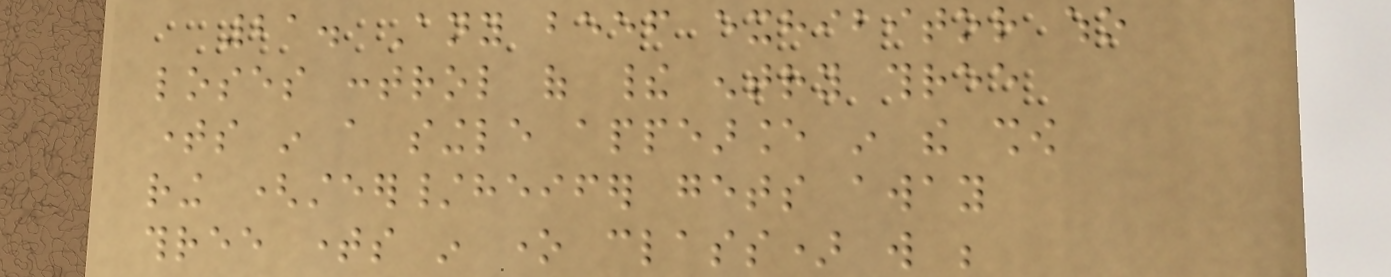21. Any beef exhibitor who
loses control of their entry three
times in a single appearance in the show
ring (steer/heifer gets away
three times in one class) will be
